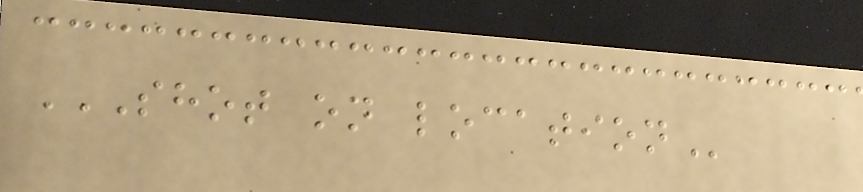SHOT ON LOCATION
